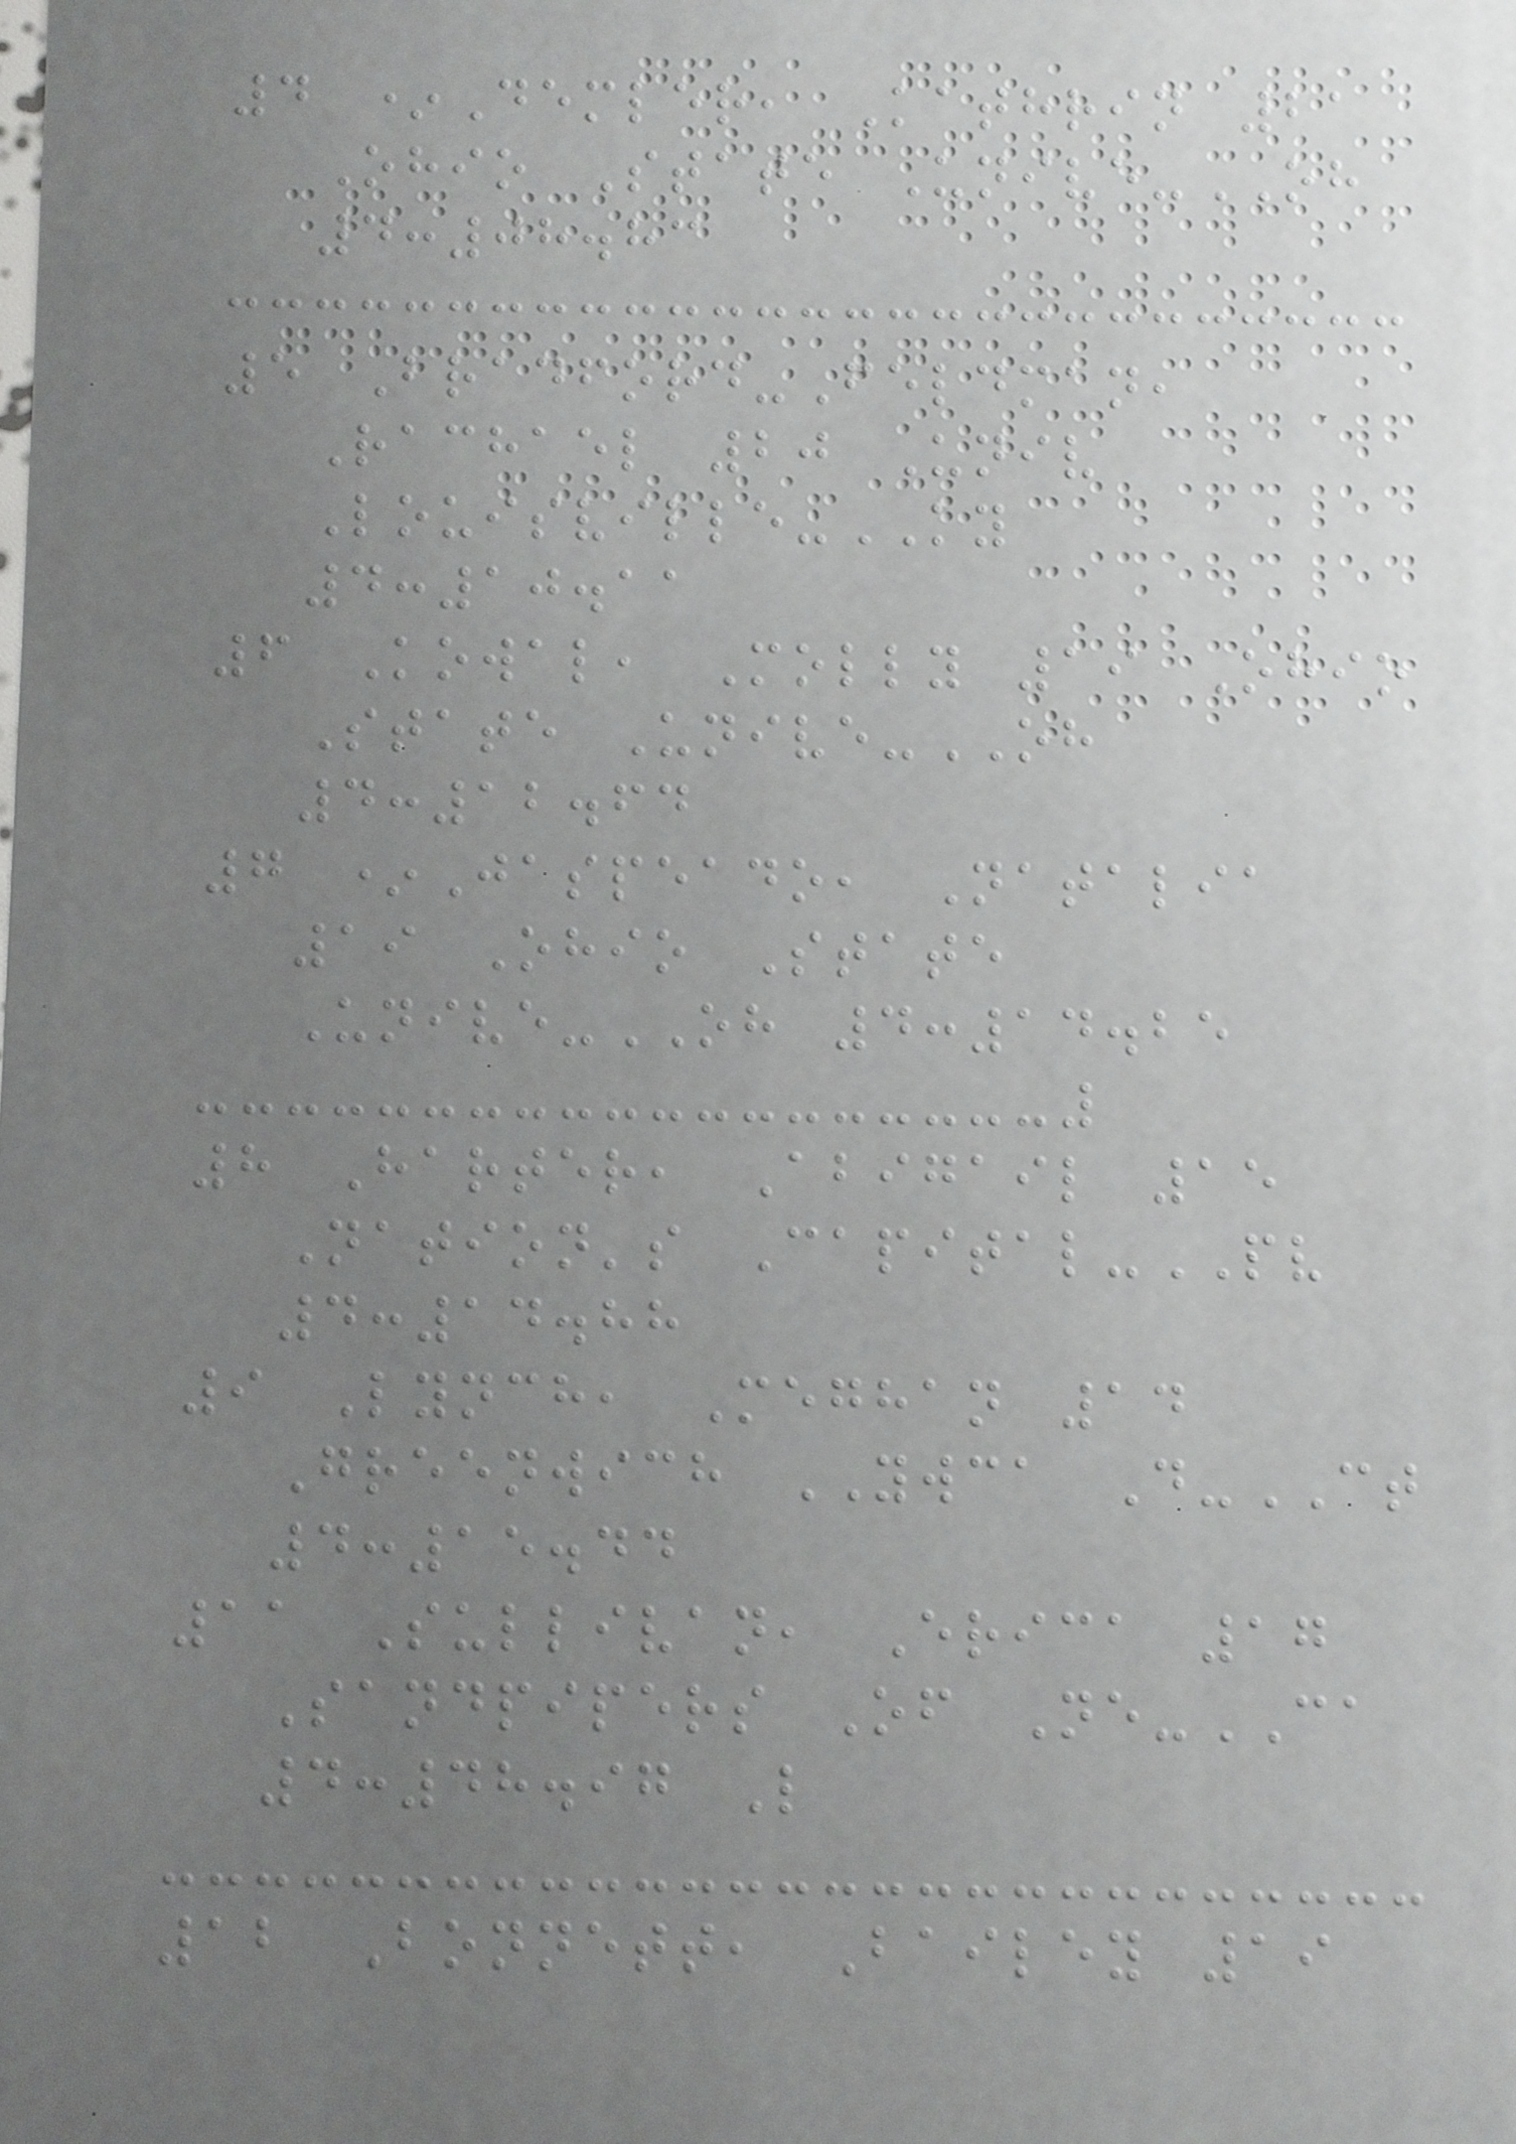4 *Demler, Kathrin 21
Ohio State Unive-OH
4:08.83
5 Bradford-Feldman,
Rachael 20 Univ
Louisville-KY
4:10.11
6 Kowal, Molly 19 Ohio
State Unive-OH
4:12.64
7 *Jaspeado, Natalia
19 Ohio State
Unive-OH 4:14.25
8 Harter, Abigail 15
Nation's Capital-PV
4:14.88
9 Lynch, Meghan 14
Greenwich YWCA D-CT
4:15.44
11 Sullivan, Erica 17
Sandpipers Of Ne-CA
4:48.97 L
12 Bonnett, Bailey 19
